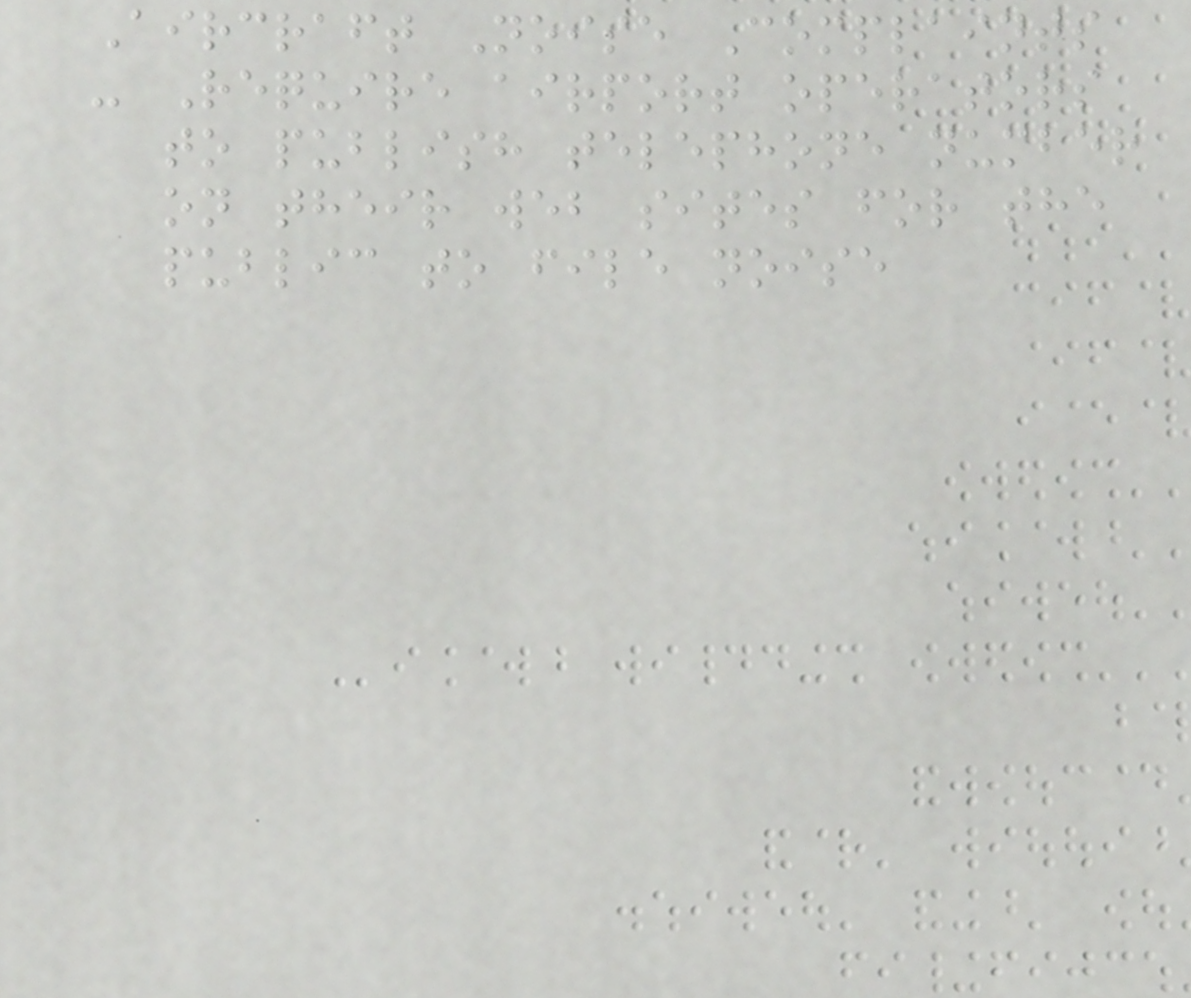Aircraft Noise Complaints
- Require airport operators
to publish telephone number
on their web sites for the
public to file noise
